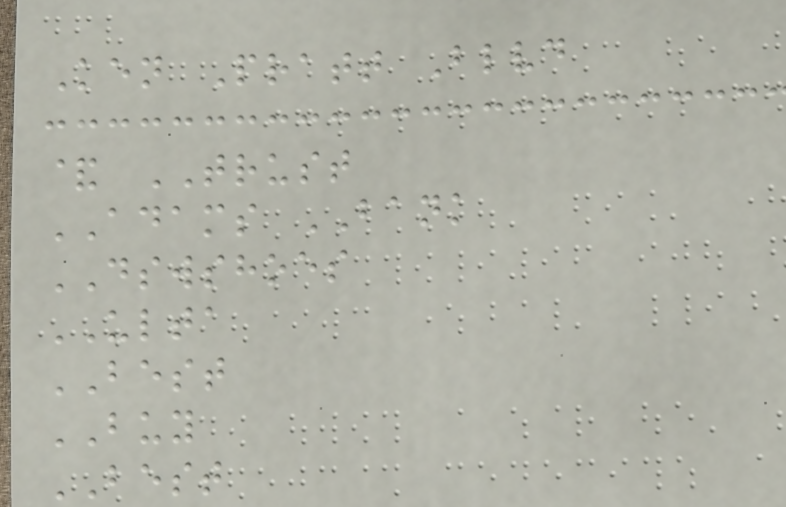Ken Pratt Blvd
& TRUST
ADAMS BANK
DSWSHOES
ULTA
BEST
BUY
BEST
